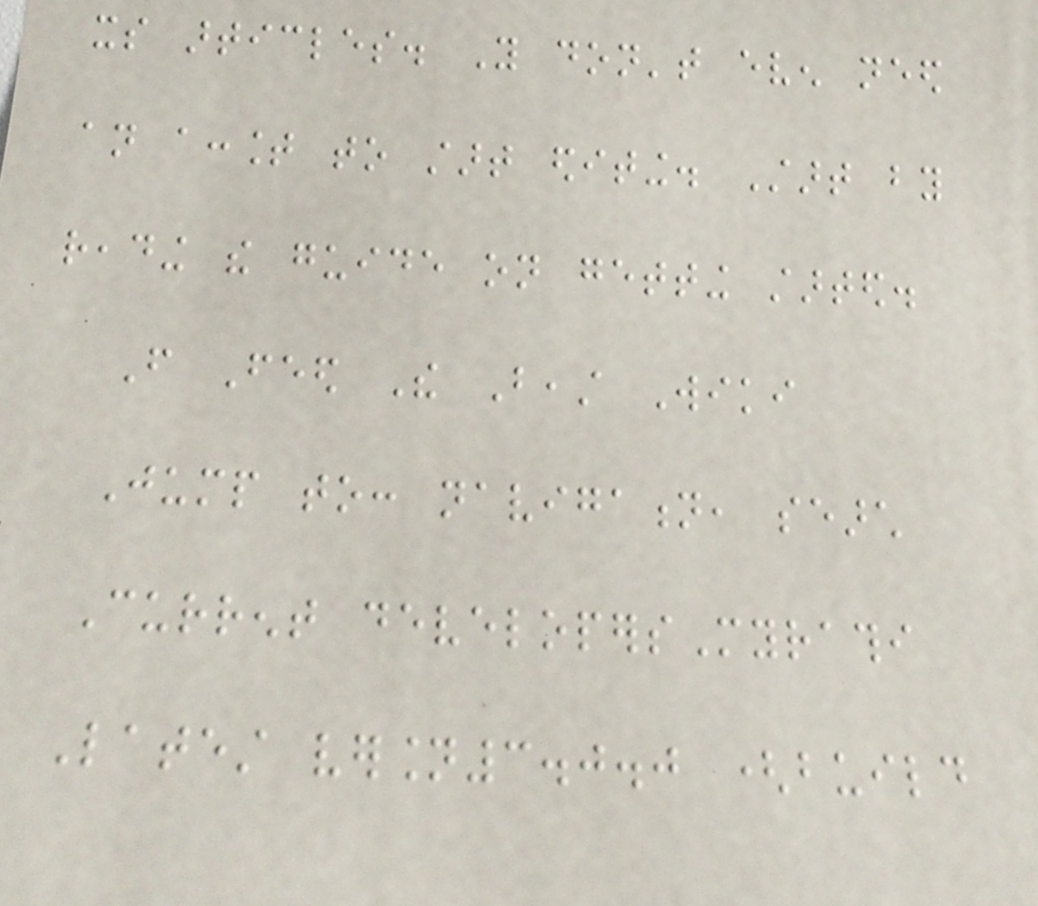its articles. You don't even need
an account to start editing. Start by
reading the guide on getting started.
From Feed The Beast Wiki
Jump to: navigation, search
Current developersMyrathi
Latest version3.0.0 (build
